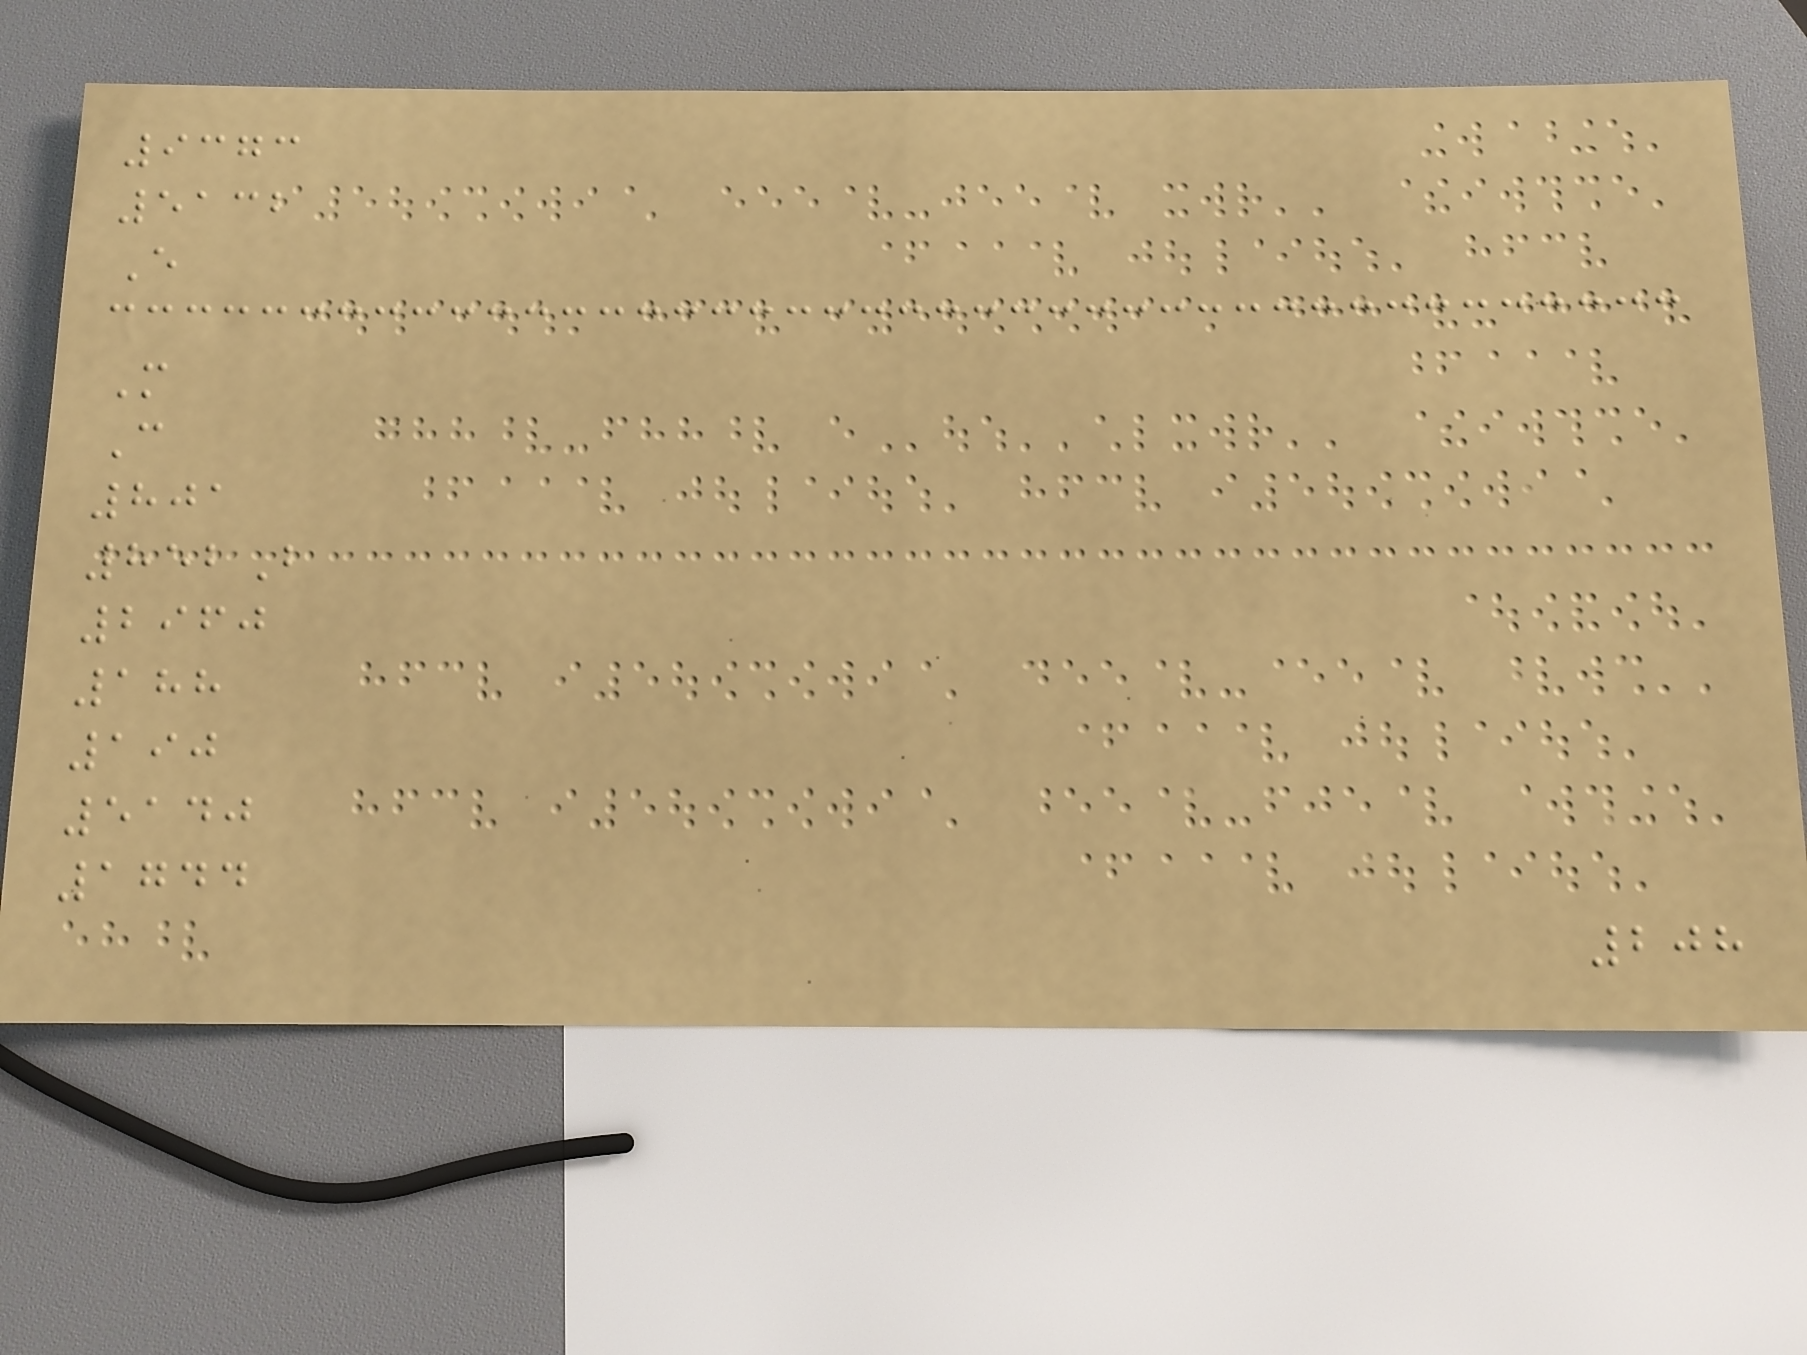9373
5132
E
M
C
801
852B
2960
188
190
5140
1744
208
